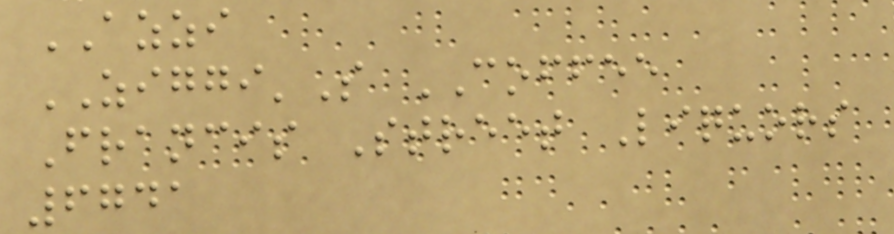AZZI
ZIGGI'S COFFEE
Francis Street Liquors
6741
